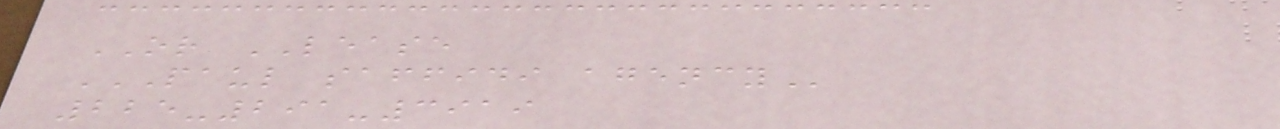OR LEASE
PAUL SAFFIDI AGENCY
225-291-3919
